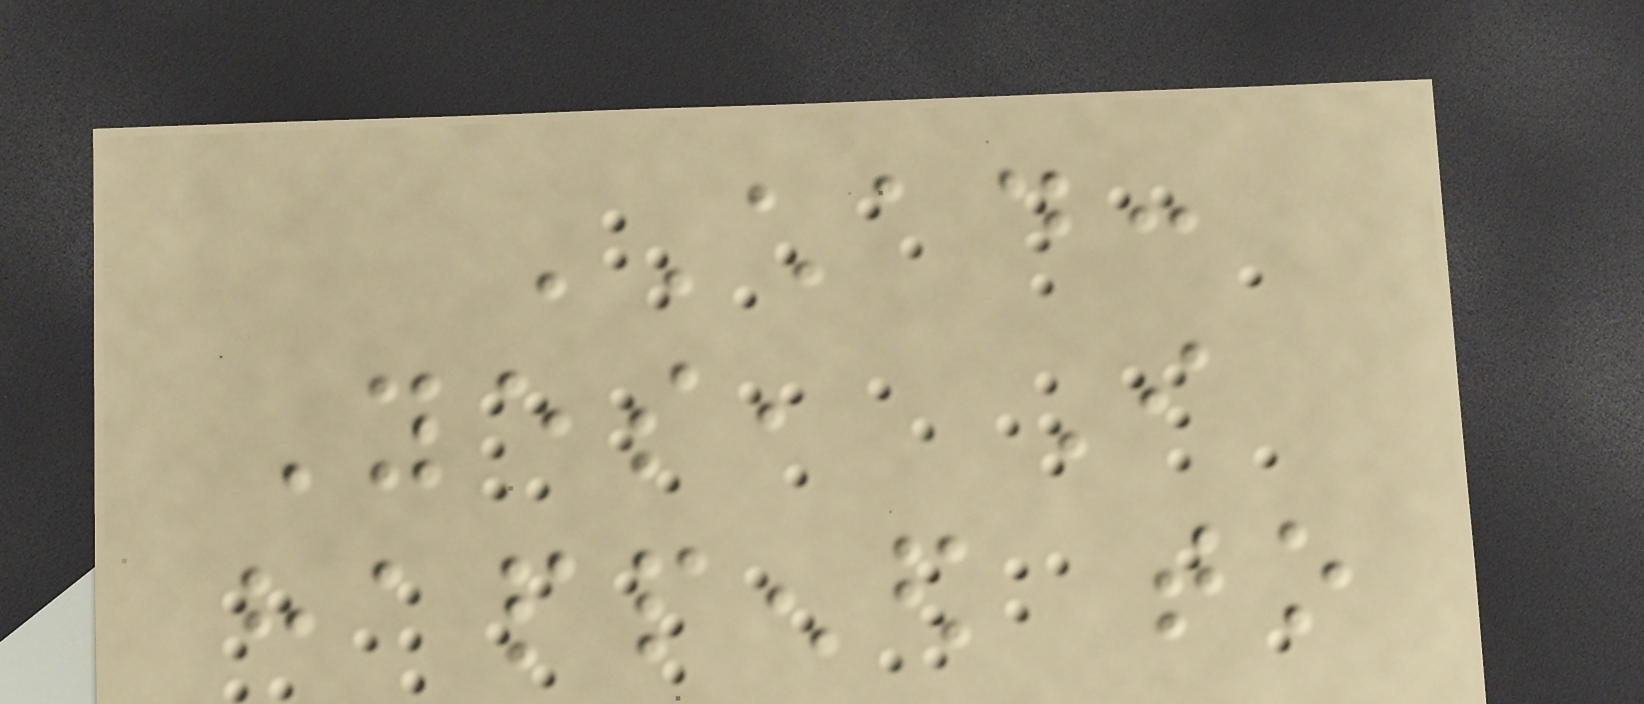CHAD:
Yes, I
happened to
